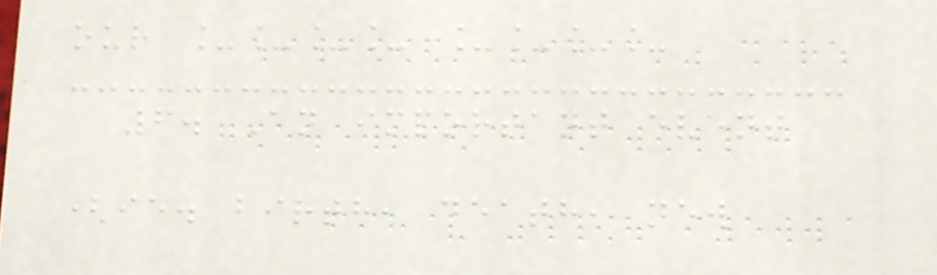our ____ ____
6. An important event
(ie. birth, death, new
